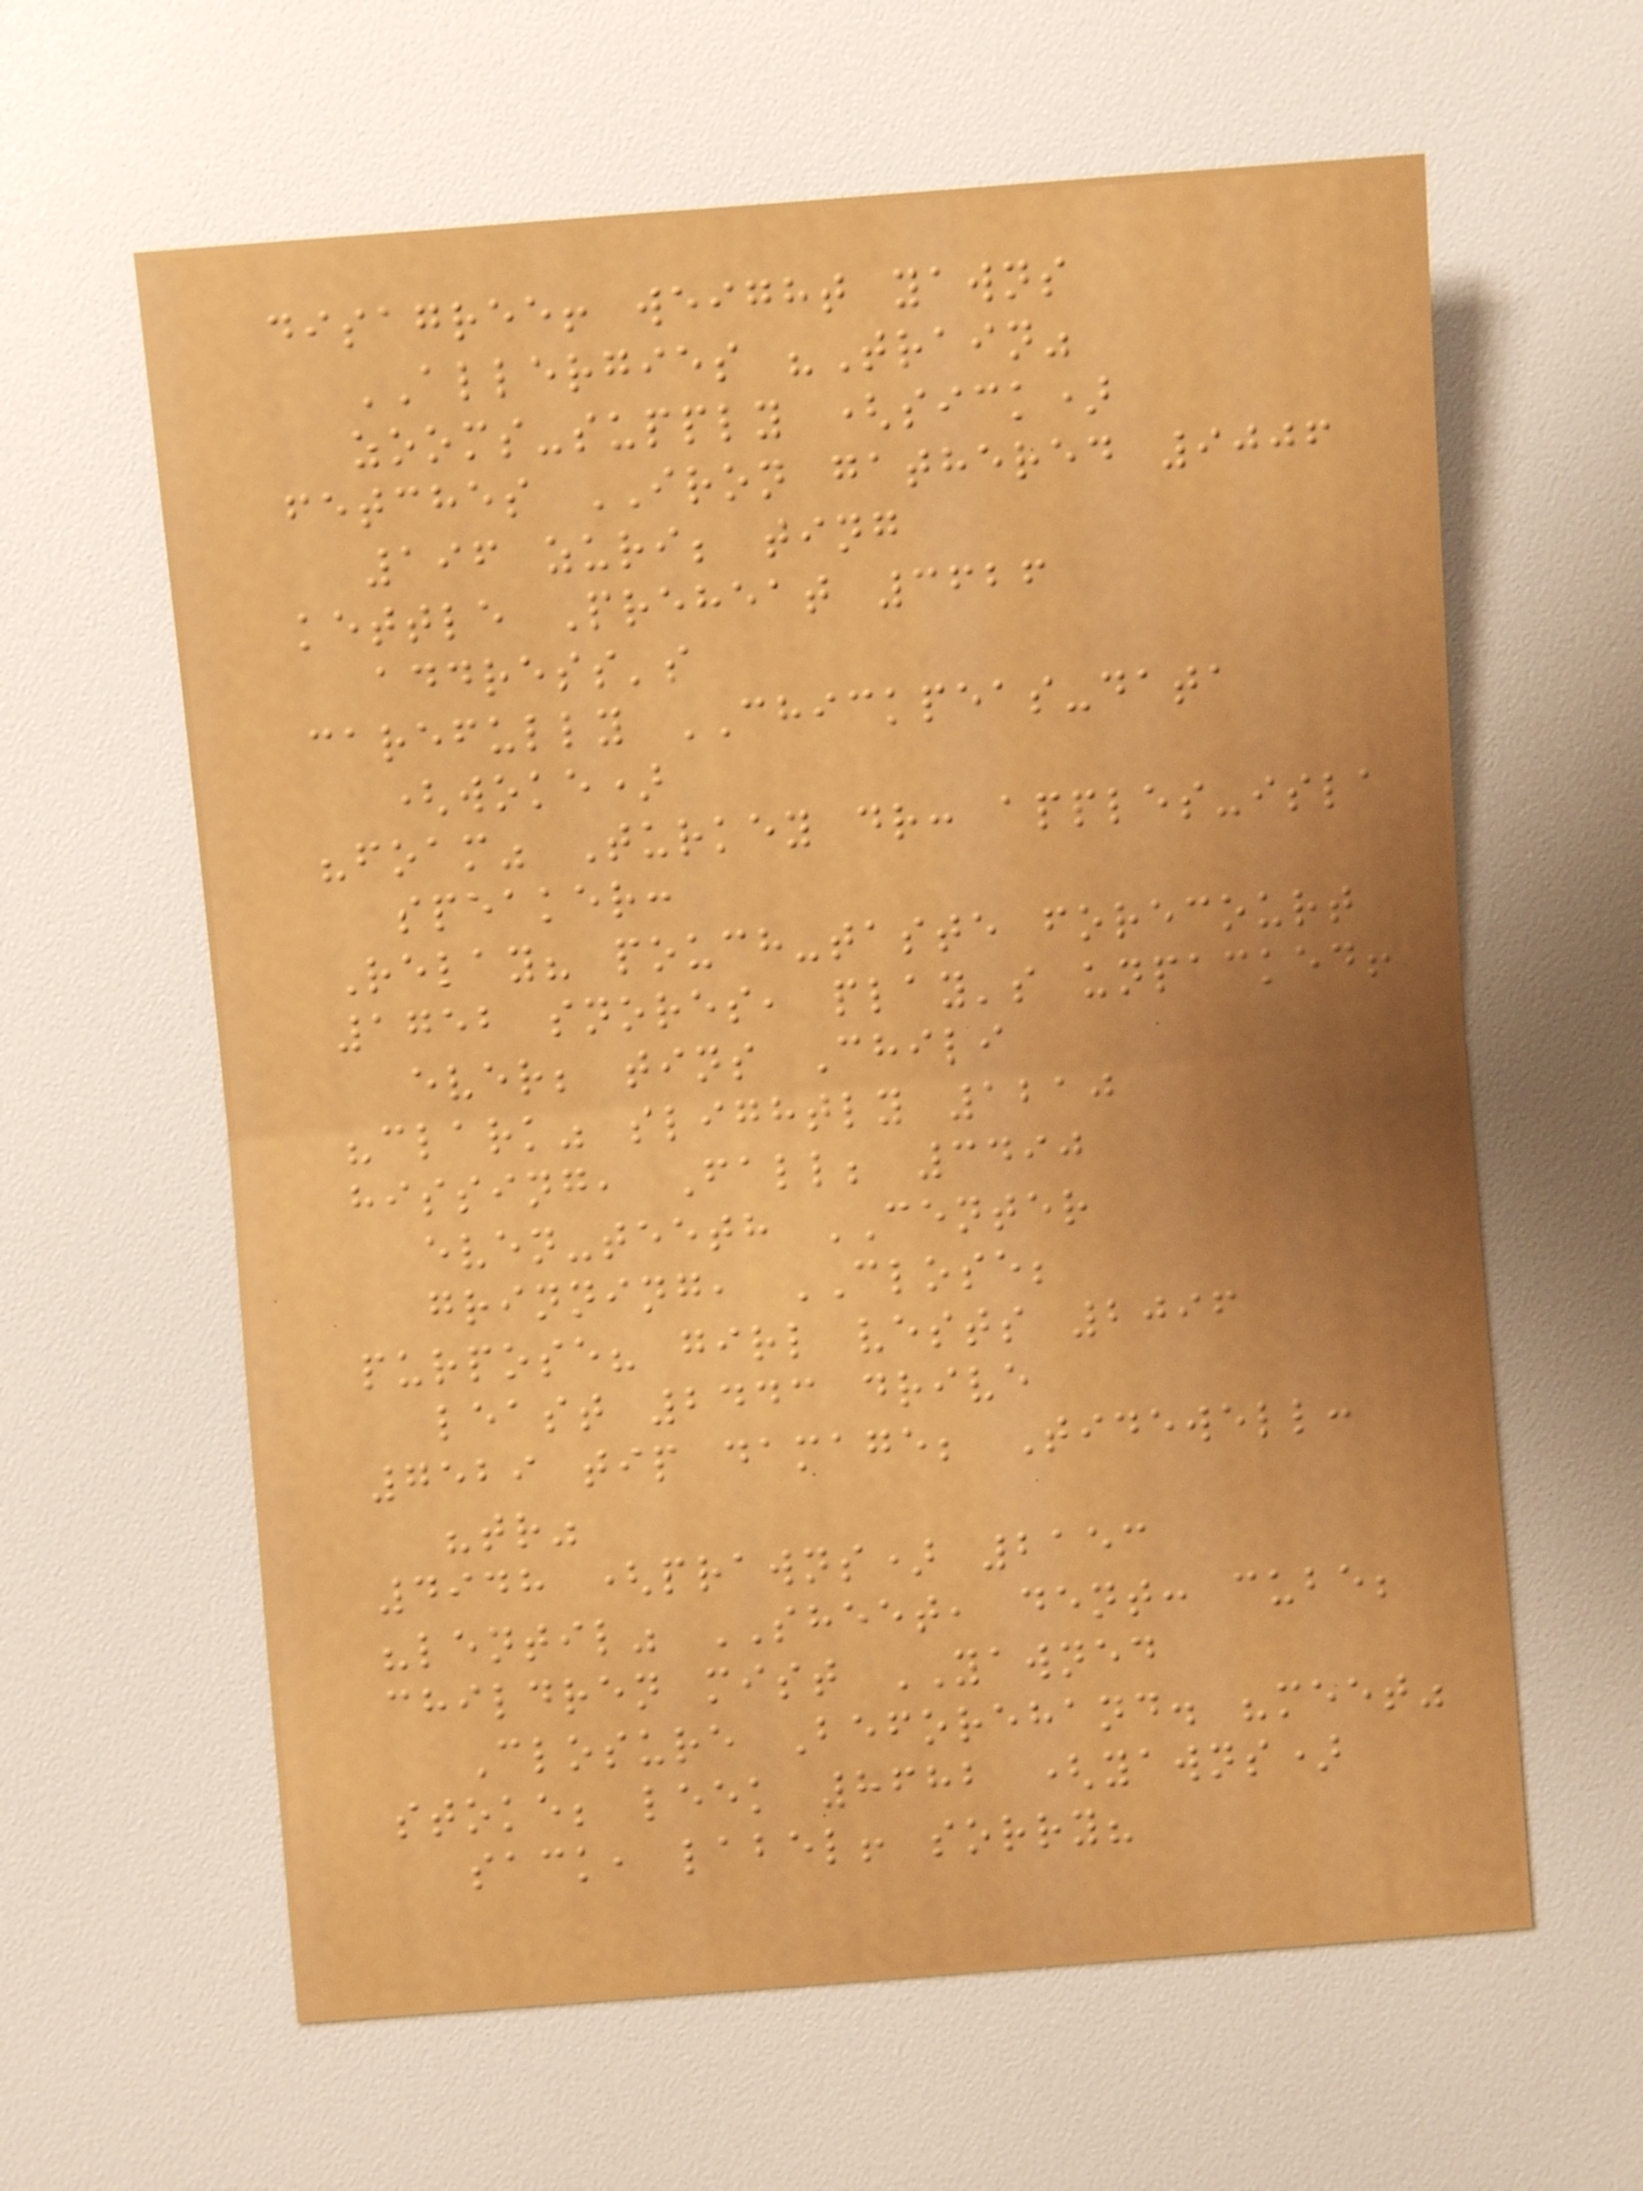disagree! weight yawns
ALLERGIES "Train"
zooms-supply (sick)
fetches IRON gathered 9006
196 zuri; ting
kettle Preheat 3626
address's
carefully CHICKPEAS-data
(woke)
"foam" Turkey dr: apples-isla
speaker:
Relay? pouch-taste forecourt
1752 snores, play's unpacked!
ever; tins Chili
"clark" slightly 1210
hissing, Fall; 3490
even-teeth CENTER
grinning, CLOSE;
purpose? girl vests 2096
least 2443 drive
7529 tip damage; Tidewell:
"tr"
4948 (prawns) 2153
"lentil" SHEET, dent: cube;
children mist YAWNED
Closure Beforehand. "meet"
stoke; leek 8682 (yawns)
sack, label! sorry?
